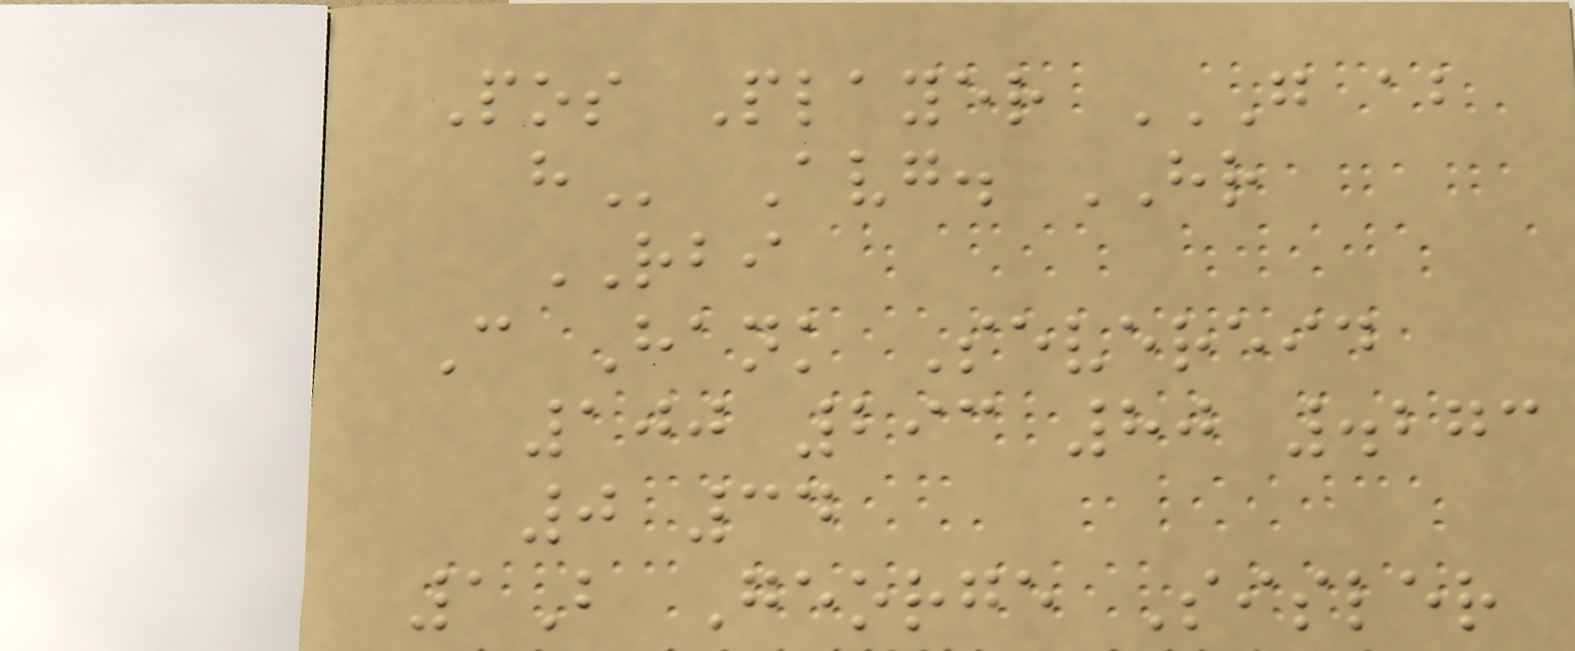Pos Player G AB
H Avg. HR
RBI
C Hank Severeid
100 293 80 .273
0 34
1B George Sisler
